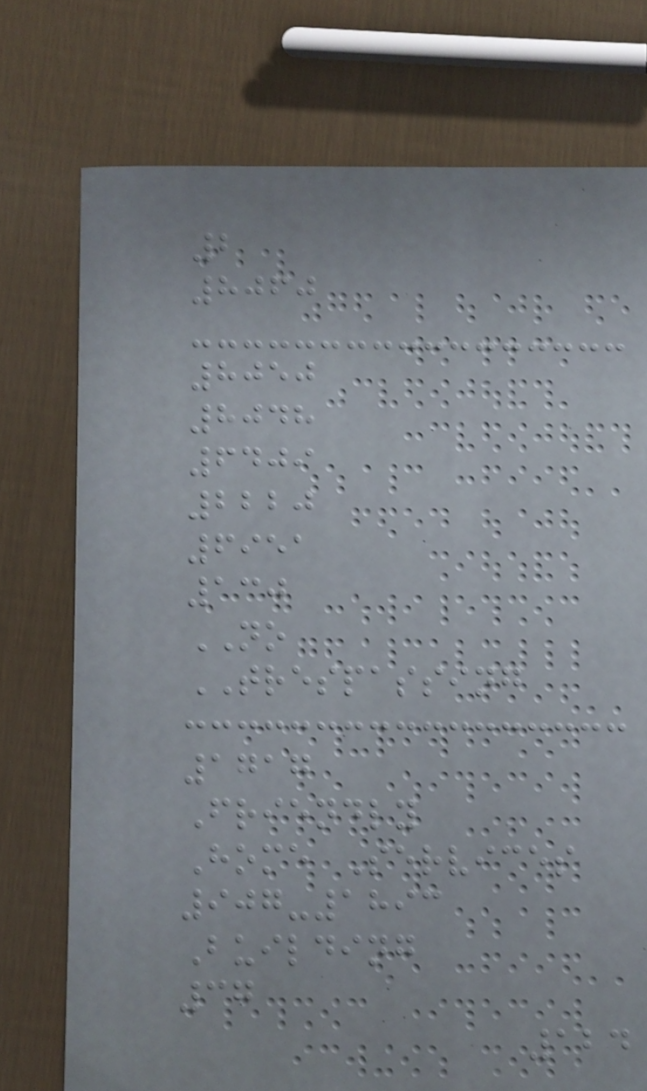2
8060
8050
8048
6409
2220
6951
130
NO
TRESPASSING
1717
Friendly
Home Services
907-1893
Building
37
124
